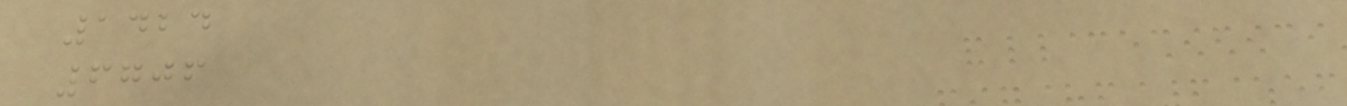1424
6706
